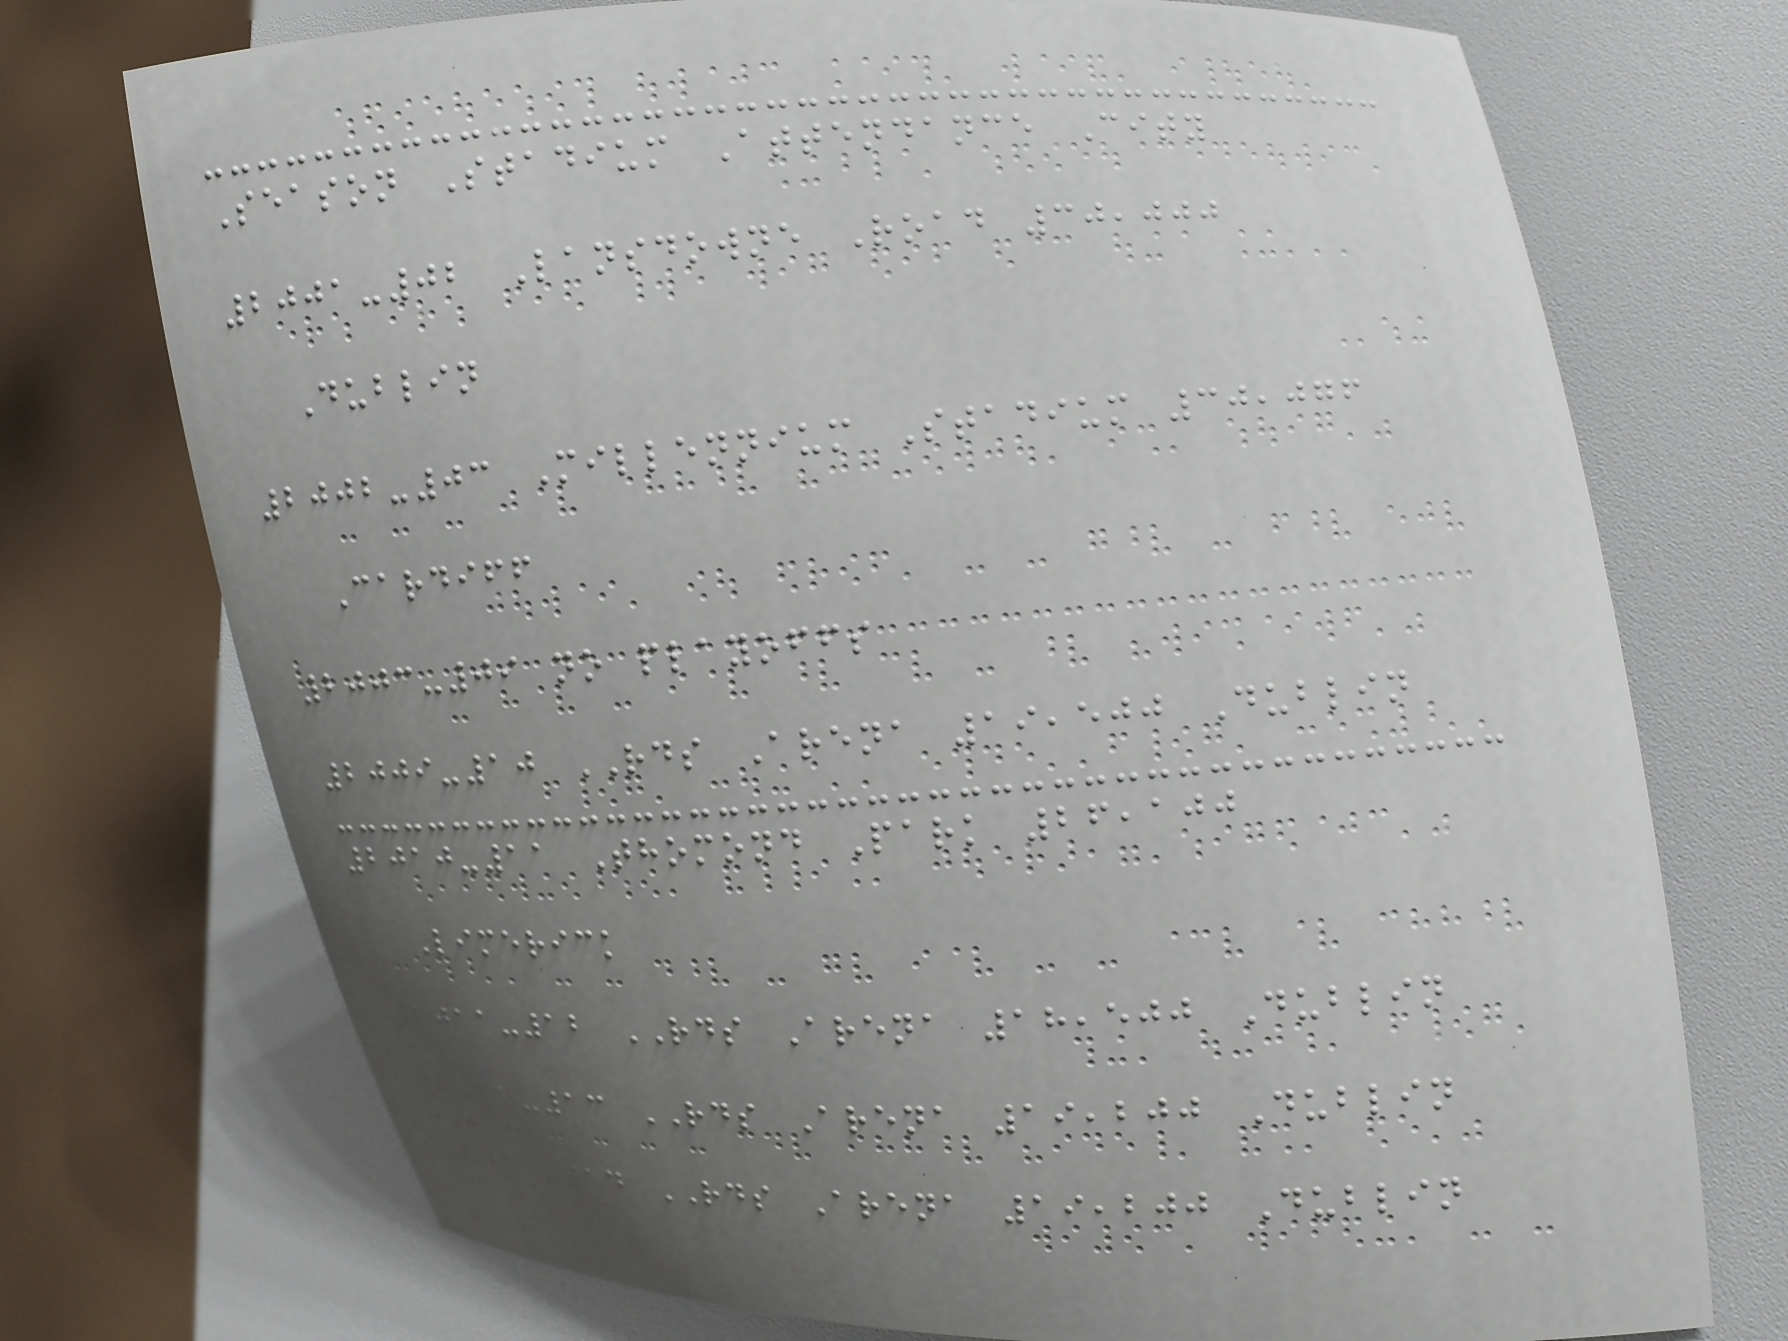Season Stadium Attendance City
2001-02 Lansdowne Road 30,000
Dublin
2002-03 Millennium Stadium 30,076
Cardiff
2003-09 no playoffs
2009-10 RDS Arena 19,500 Dublin
2010-11 Thomond Park 26,100
Limerick
2011-12 RDS Arena 18,500 Dublin
2012-13 RDS Arena 19,200 Dublin
2013-14 RDS Arena 19,200 Dublin
